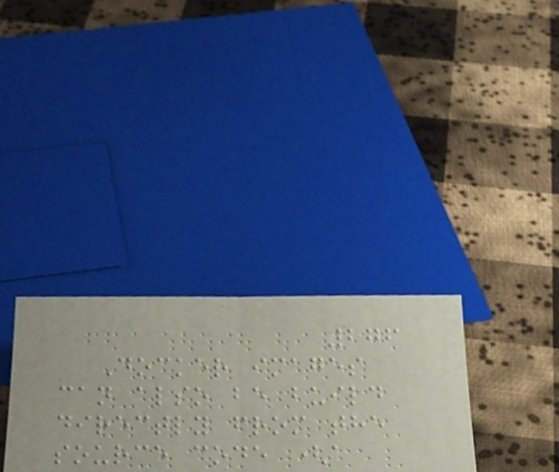276
Docker images
can also be build
directly from the
source code (a
